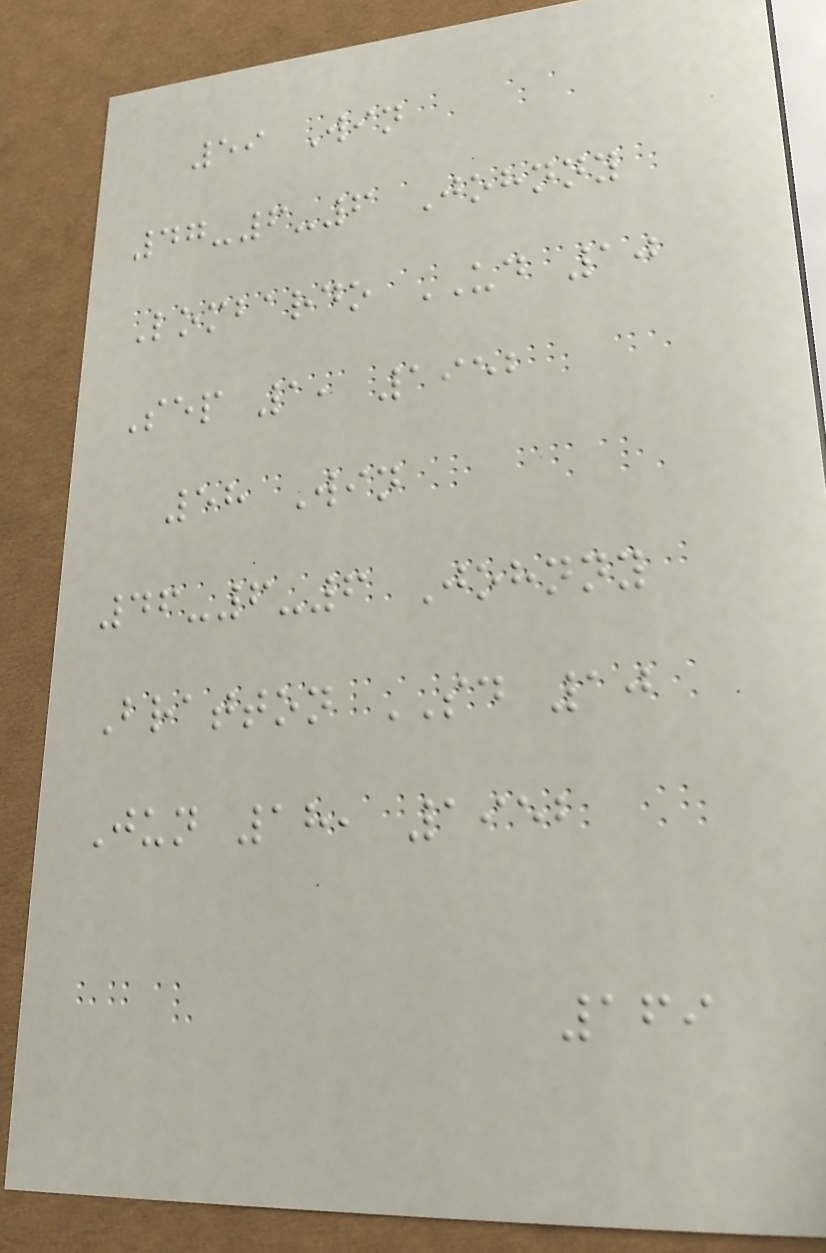59 Win
47-6-6 Johnny
Lombardo UD 10
Sep 1, 1952
58 Win
46-6-6 Johnny
Bratton SD 10
Jun 18, 1952
169
